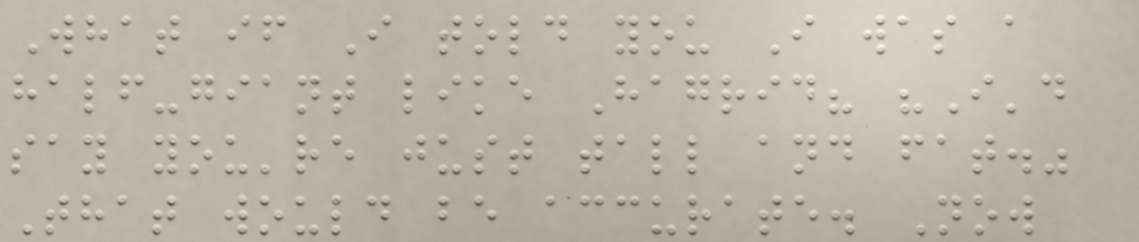What if I told you I was a
half-giant like Hagrid? "I'd
say you're just tall and fat."
That would be accurate. Now
